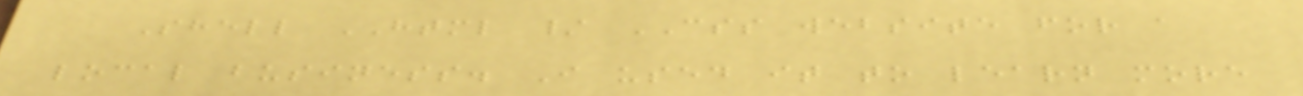Shell HTML / CSS website for a
local business. I used it to learn more
